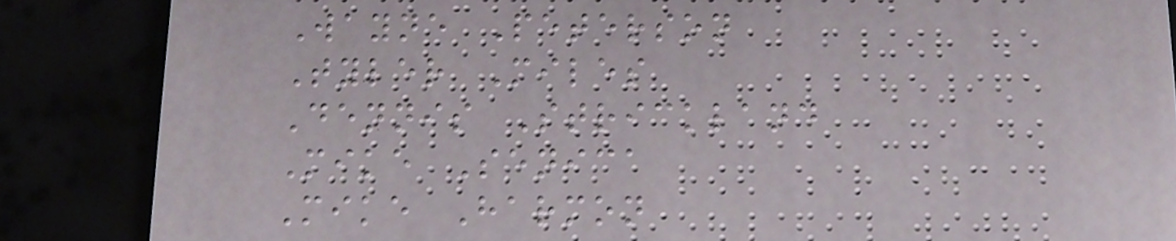Wayne Peterson
Tyler Miles
Dennis Strickland
Mike Senica
Mike Harmon
